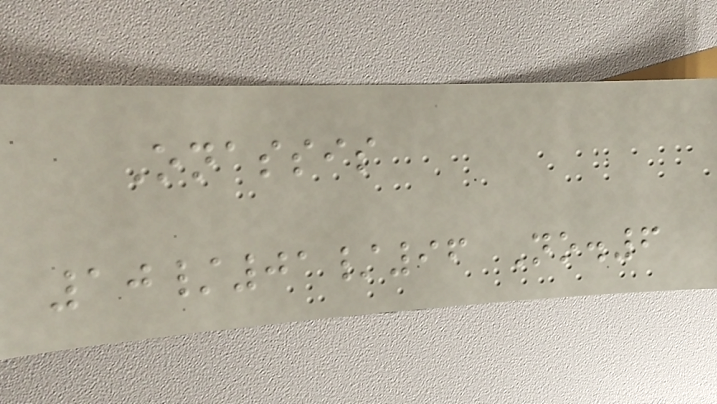Onassis
10/01/96 No.6
